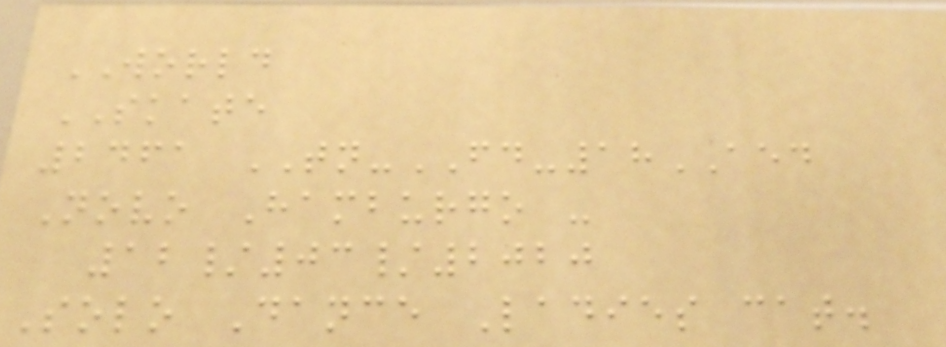WORLD
SKATE
2461 TN-FD-18AED
Novo Hamburgo -
12/03/2020
Solo Dance Ladies cat.
